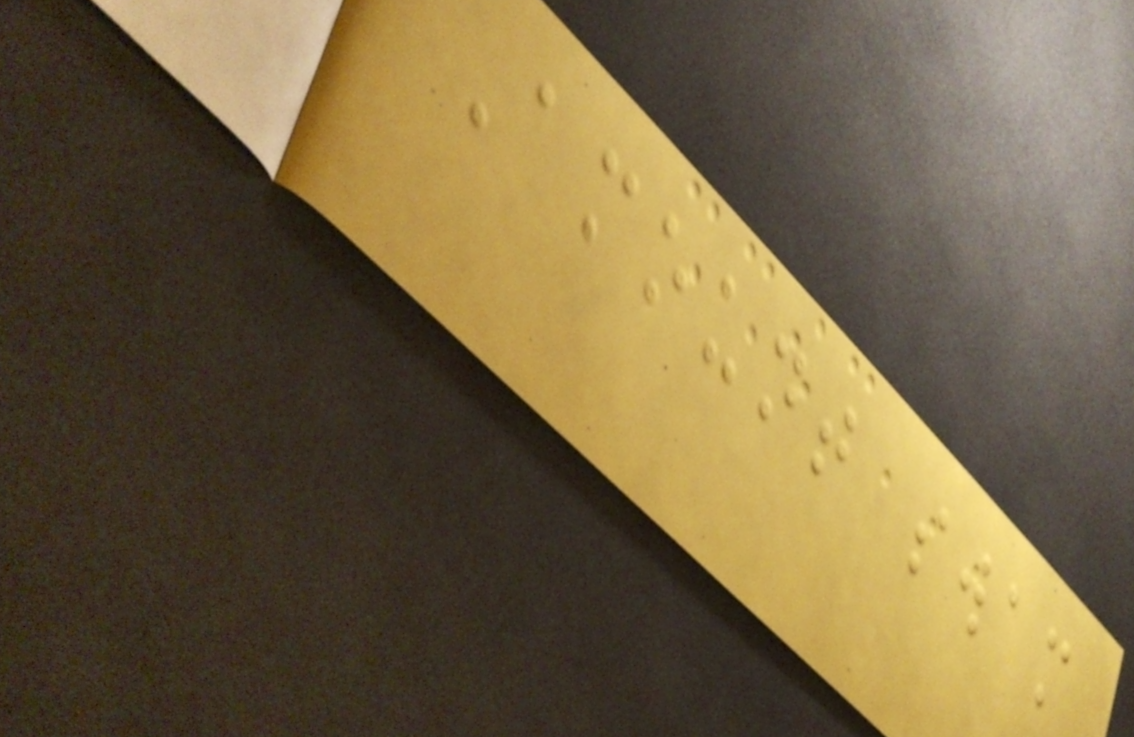Amount swam
